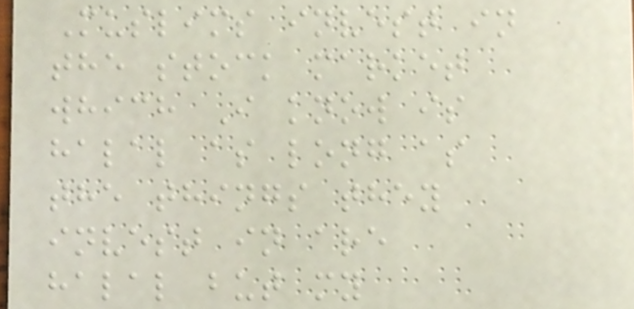Muslims invest in
the stock market
which I know is
halal as long as
the things they
invest in are
halal but my
